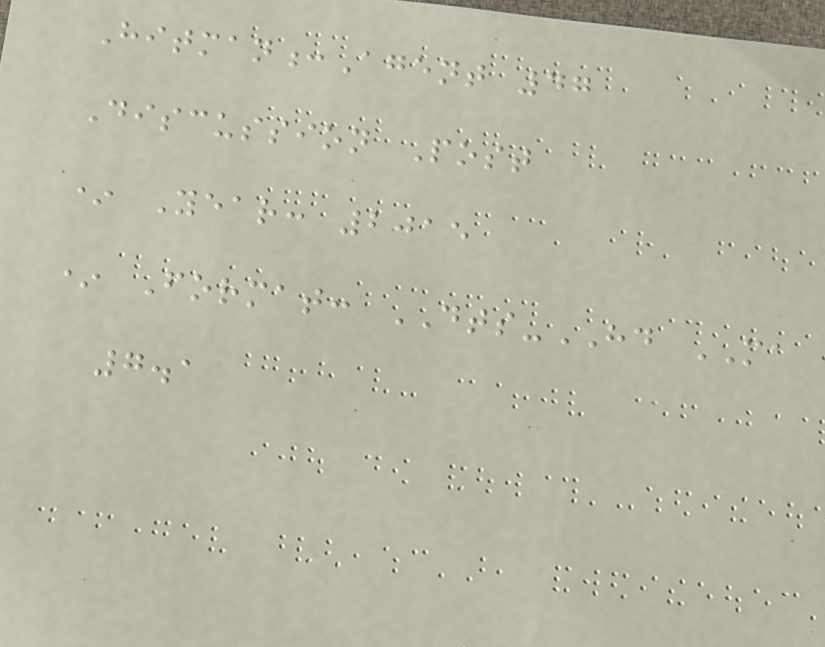Hitman:Agent 47
Discussion Post
* Year: 2015
* Format: DTS-HD MA
7.1
